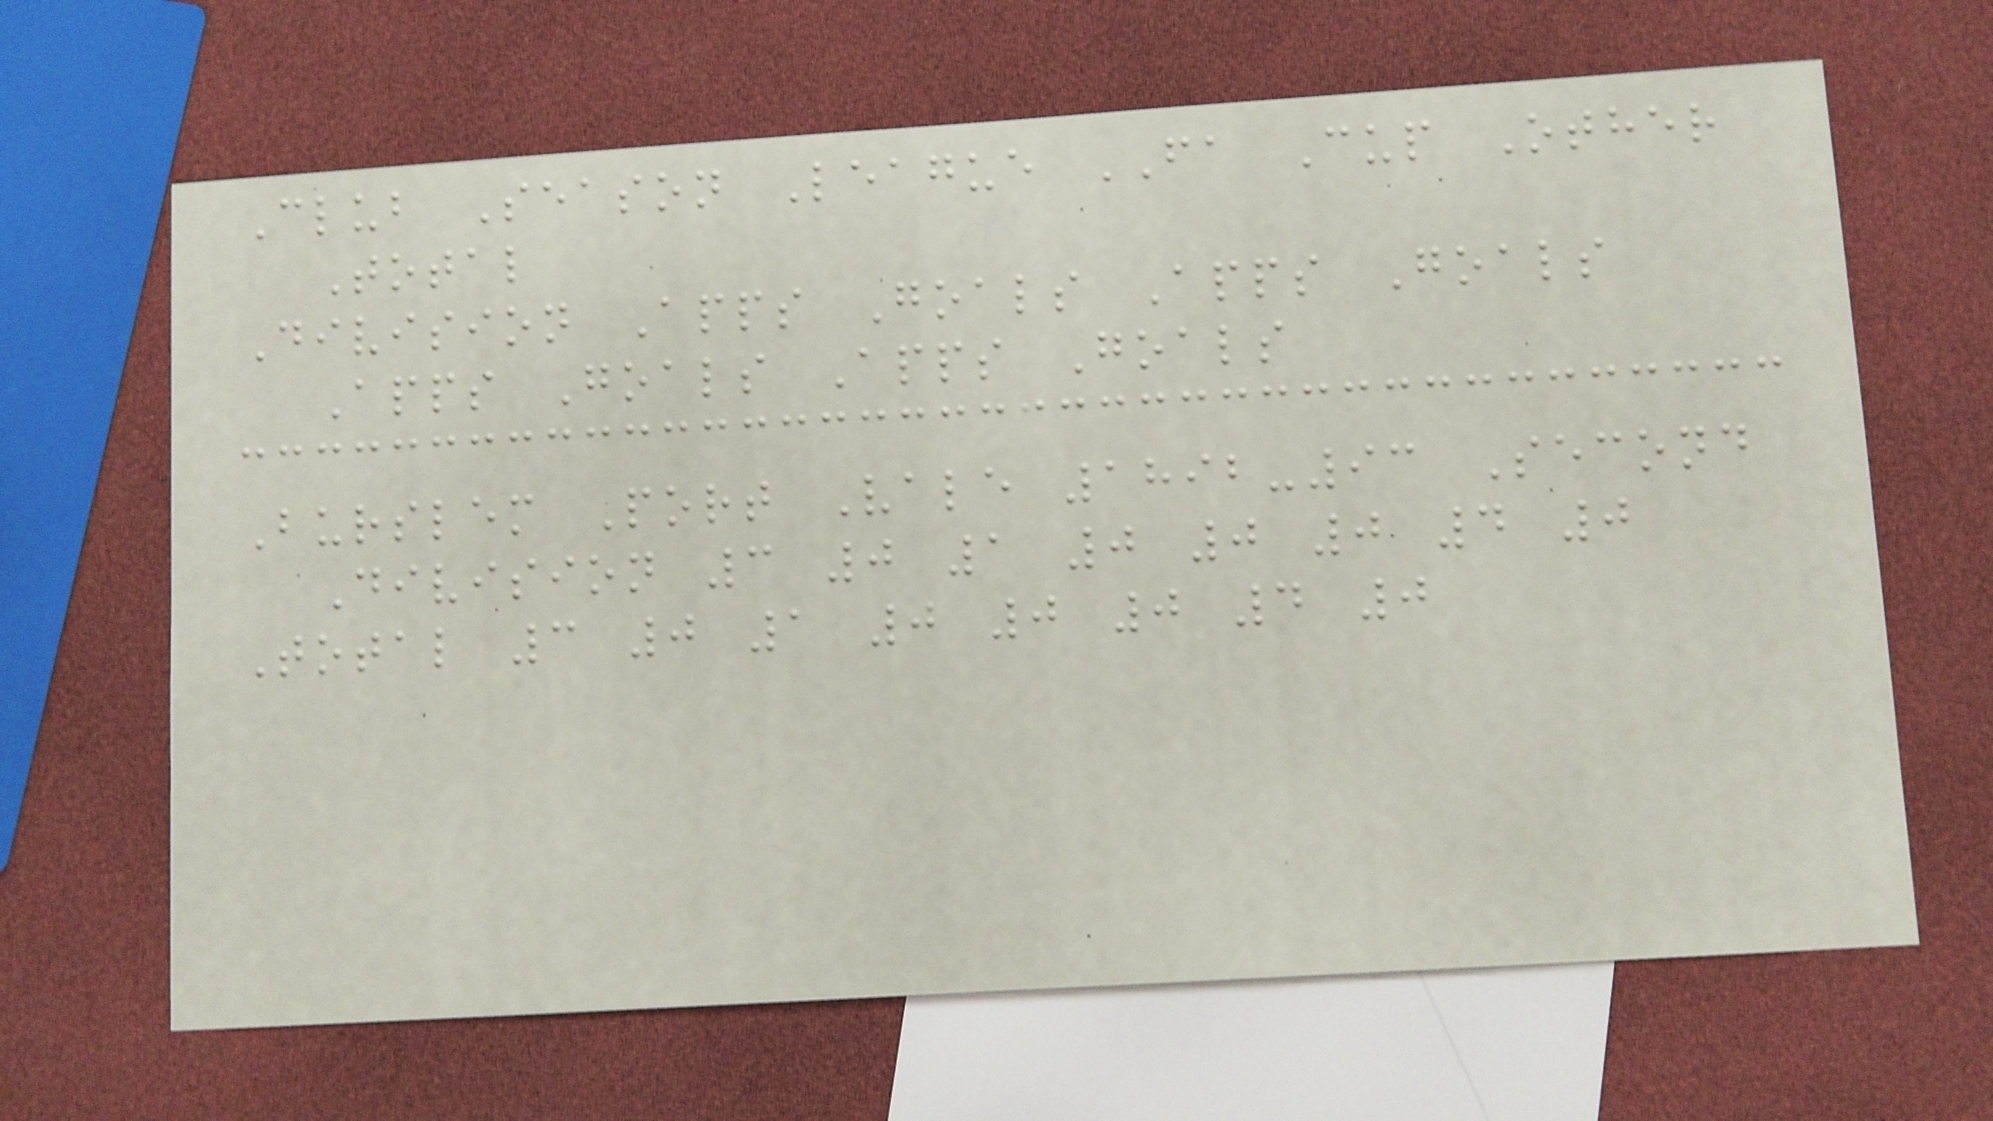Club Season League FA Cup Other
Total
Division Apps Goals Apps Goals
Apps Goals Apps Goals
Burslem Port Vale 1892-93 Second
Division 3 0 1 0 0 0 4 0
Total 3 0 1 0 0 0 4 0
